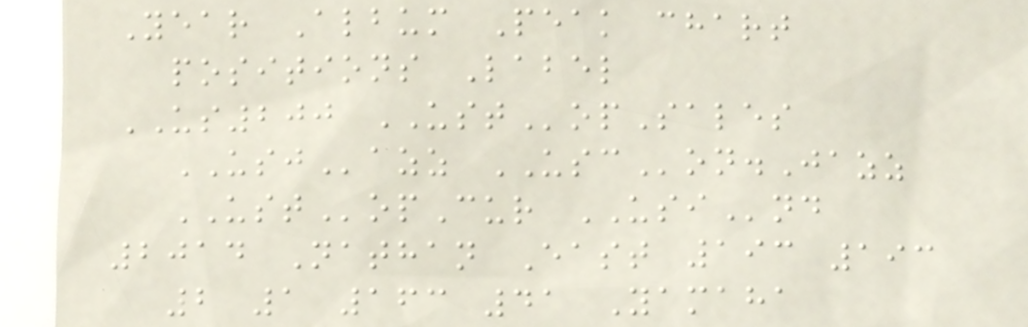Year Album Peak chart
positions Label
US200 USTopSales
USJazz USCon.Jazz
USTopCur USInd
2014 Nathan East 193 193
2 1 163 41 Yamaha
